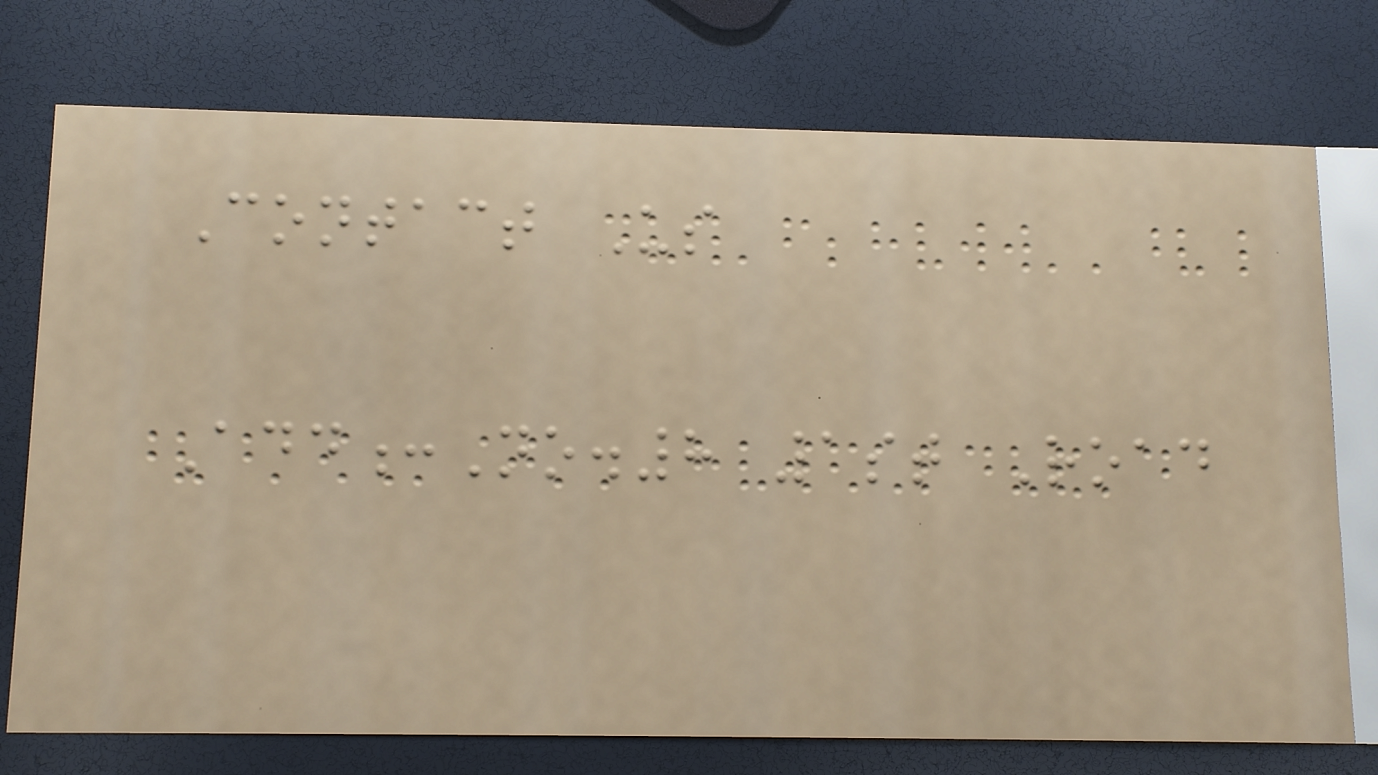Contact Us
Add:No.8 1st Road
